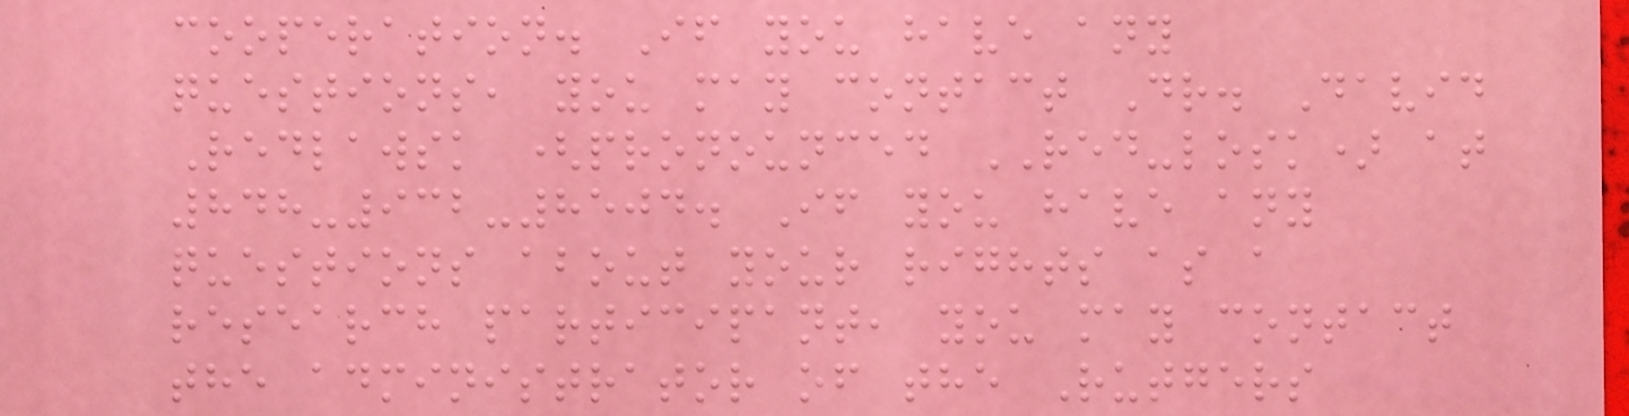cooperation. If you have any
questions, you may contact Dr. David
Redlawsk (pronounced RED-losk) at
848-932-8504. If you have any
questions about your rights as a
research participant, you may contact
the administrator of the Rutgers
